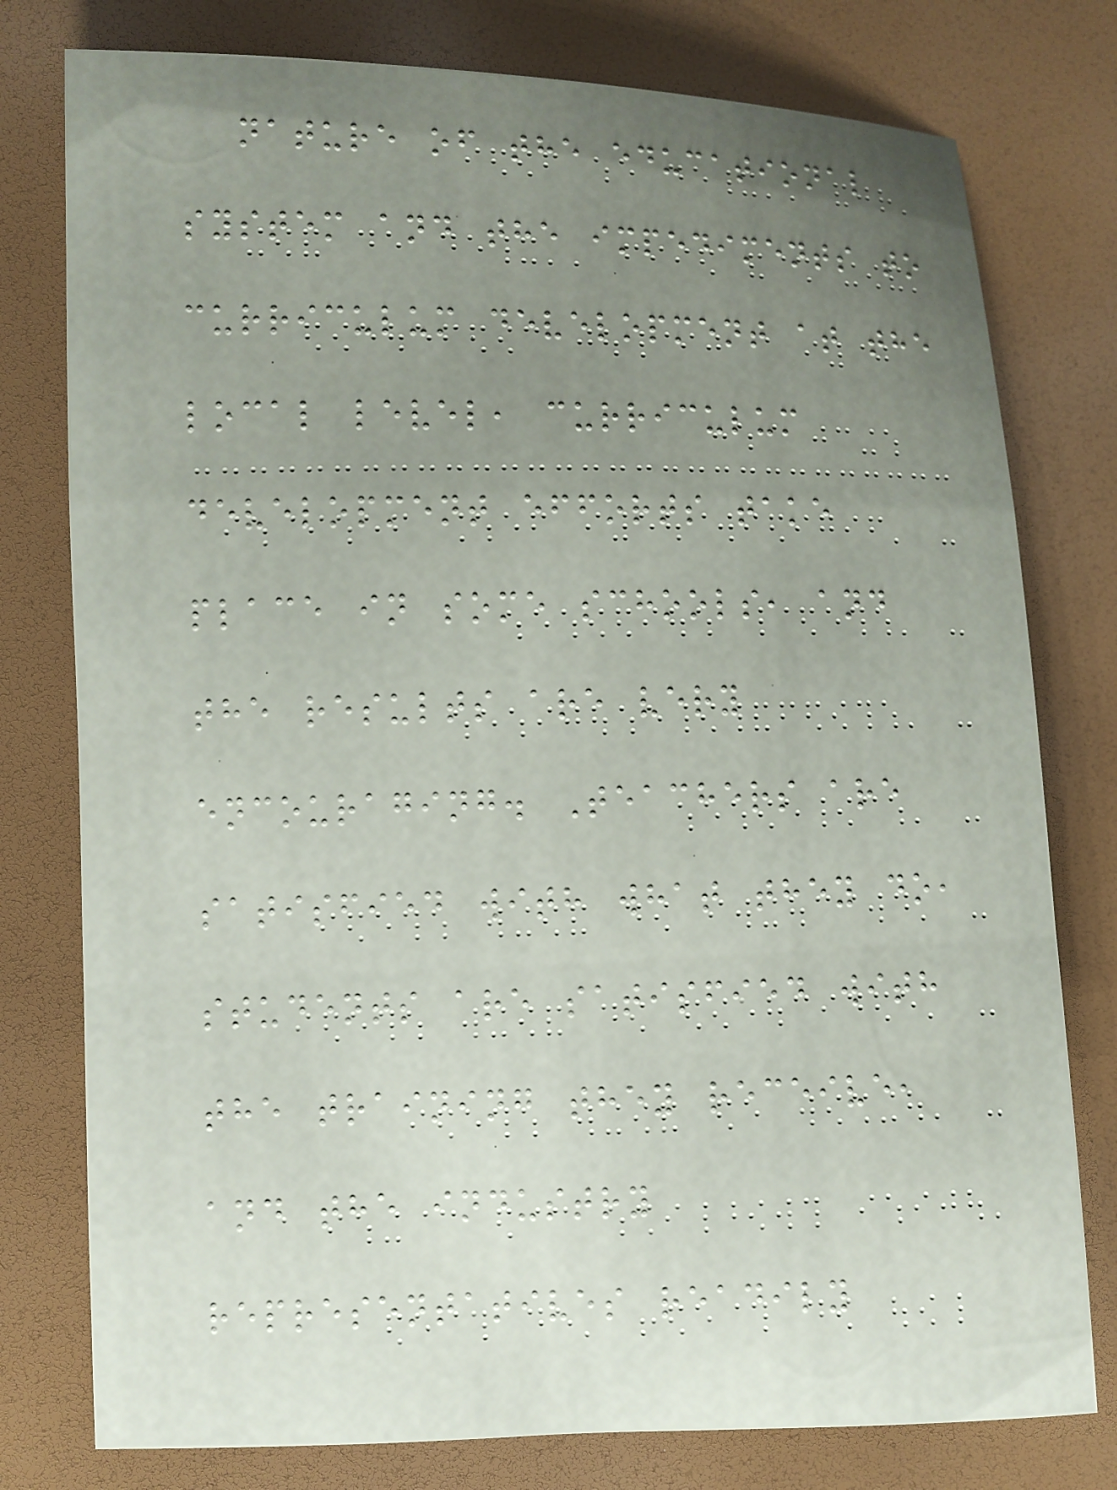nature of the educational
system and the impediments to
curriculum development at the
local level, curriculum
development efforts take
place in some schools, and
the results are very
encouraging. Teachers are
satisfied with what they do,
students are satisfied with
the training they receive,
and the industry
representatives readily
